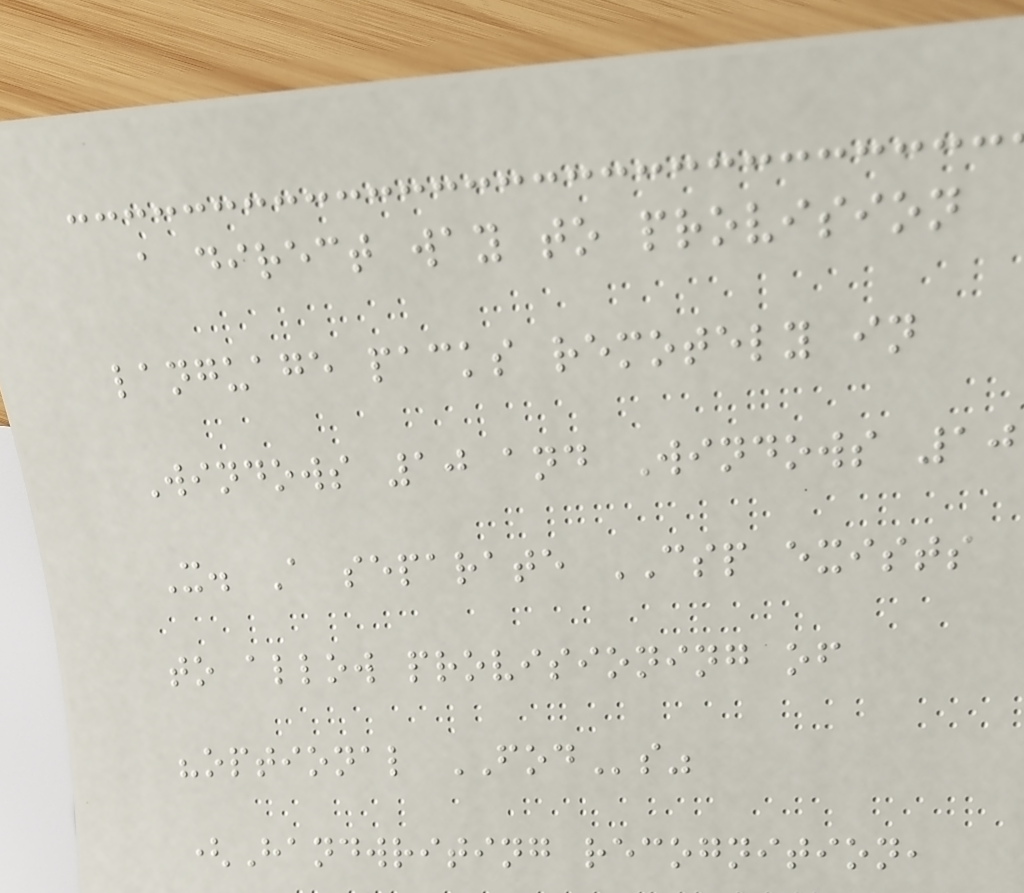a direct way to provision
language packs remotely in
Windows 10 and Windows 10
X. A separate CSP exists
to allow provisioning of
"optional FODs"
(Handwriting recognition,
